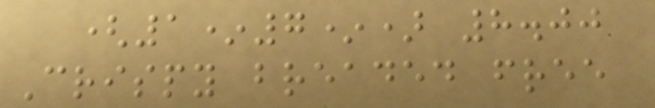(1*7*) 8.00
Crispy breaded free
